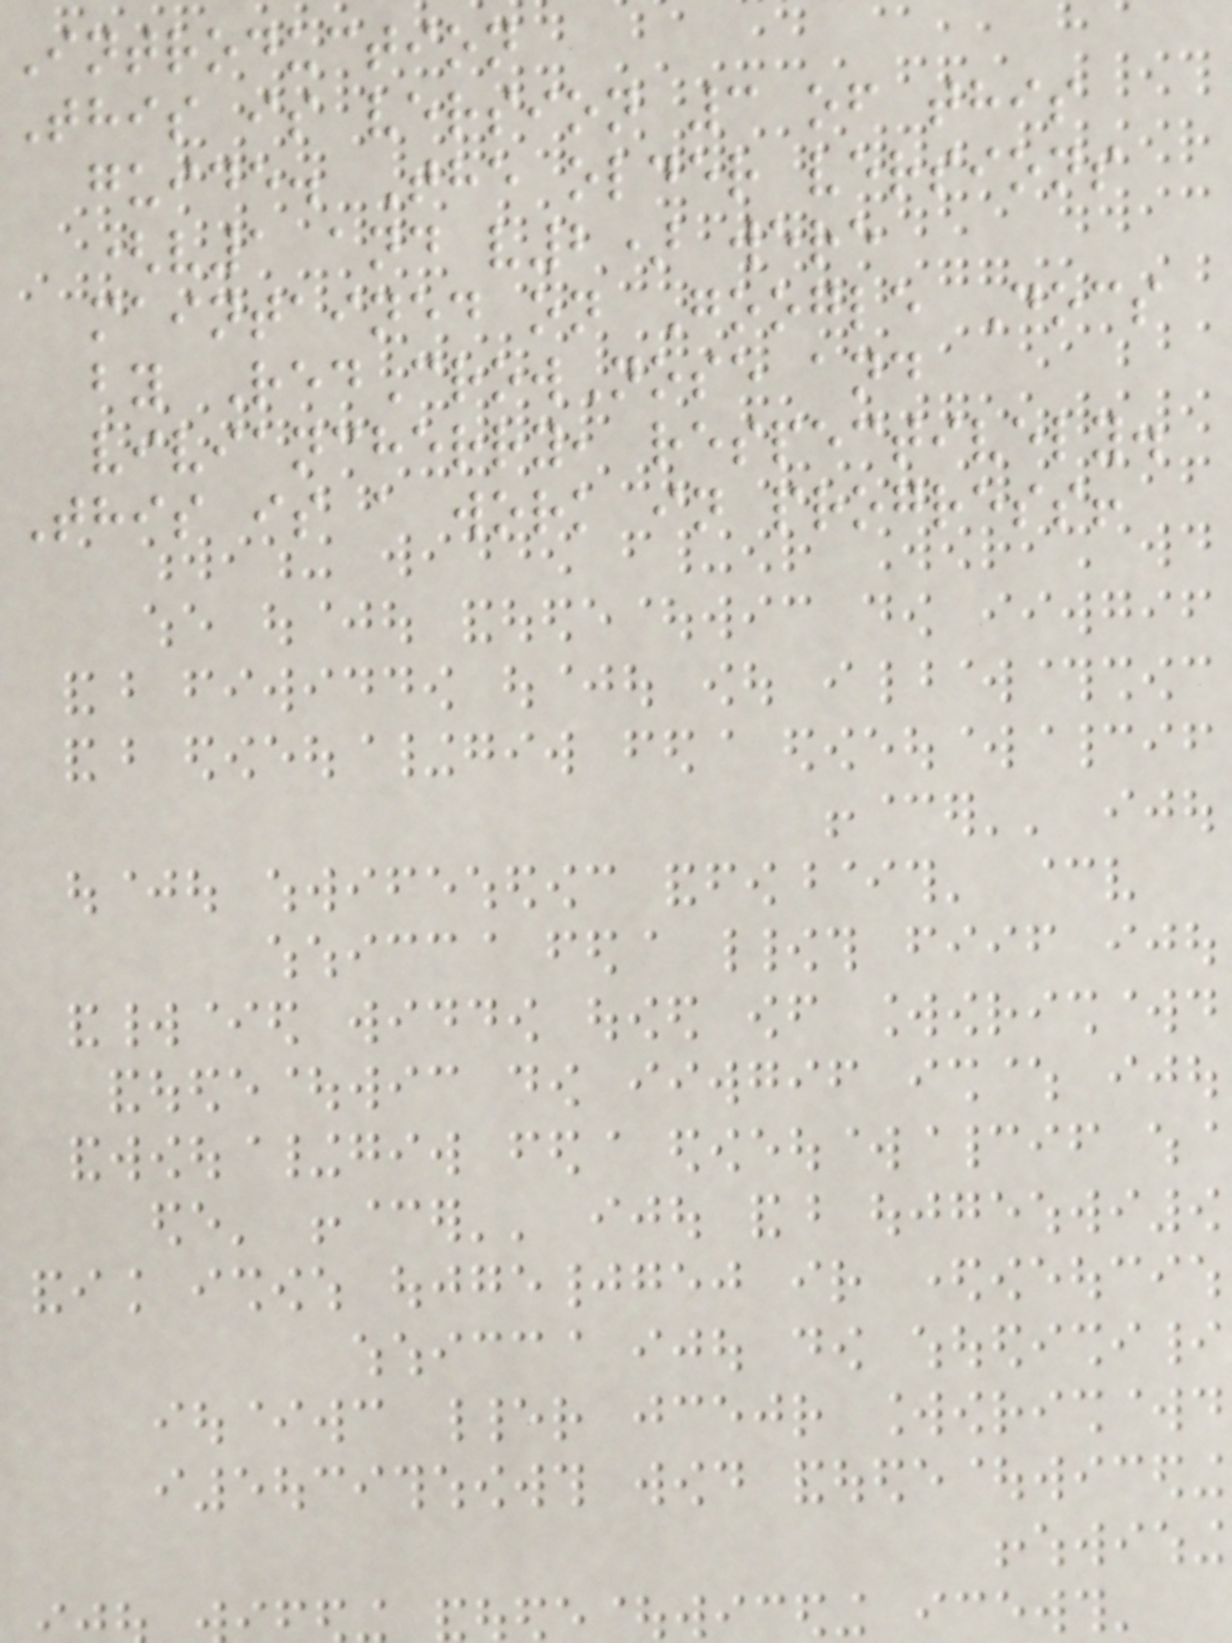Introduction
This is version 3 of this
guide. The older versions
(v1 and v2) were
maintained on Google Docs
by RedCrowNose and
viviancherry, respectively.
This is a work in progress!
